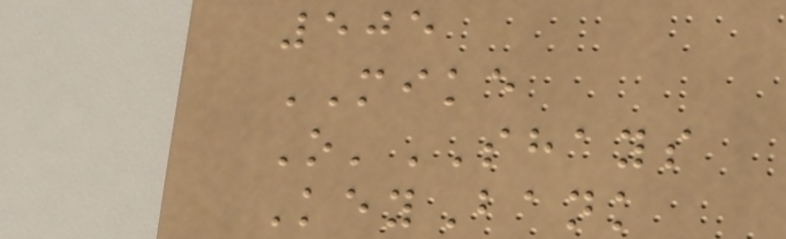505
MIKE
O'SHAYS
KeyBank
